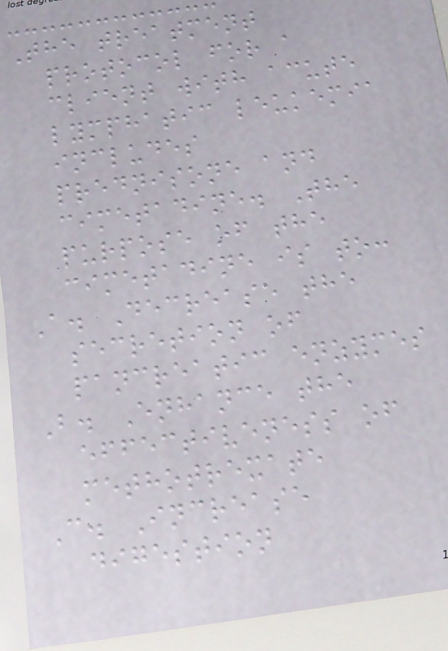The treatment
protocol for a
client with acute
lymphatic leukemia
includes
prednisone and
cimetadine. The
purpose of the
cimetadine is to:
A. Decrease the
secretion of
pancreatic enzymes
B. Enhance the
effectiveness of
methotrexate
C. Increase
digestion
